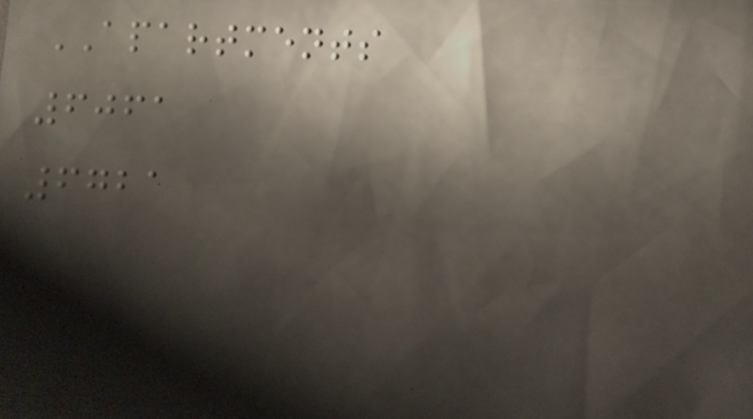APARTMENTS
6061
6721
